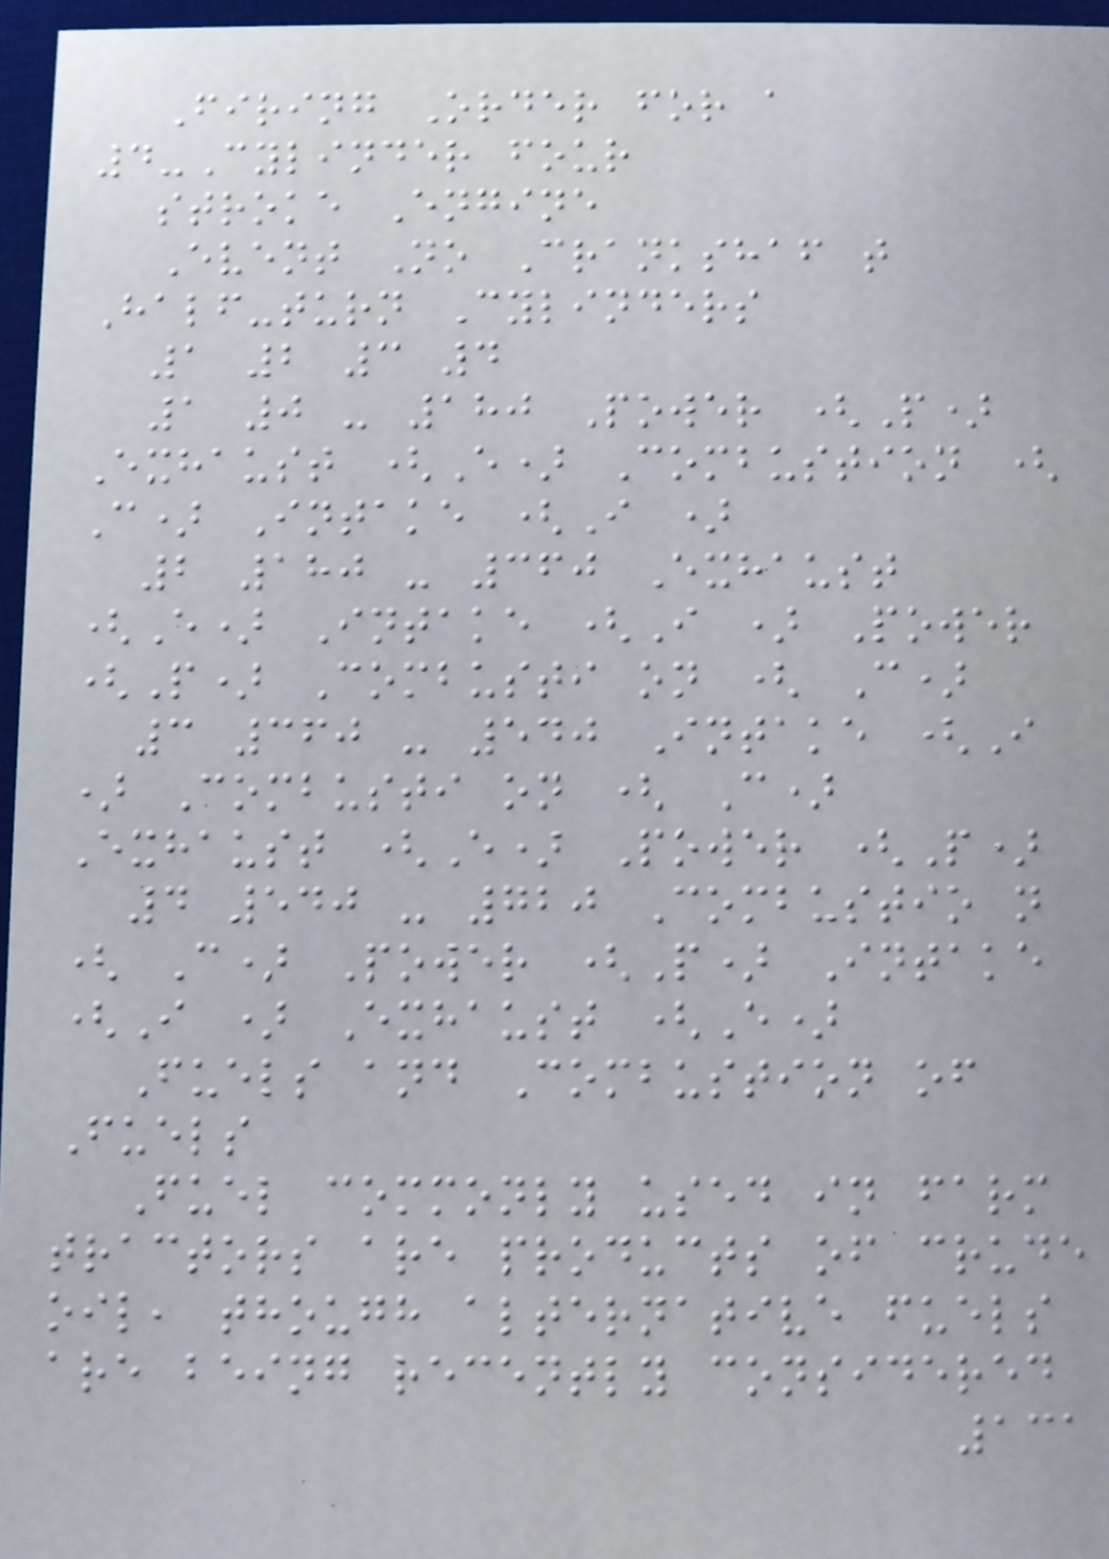Firing Order for a
4-Cylinder four
stroke Engine
Event No Crankshaf t
Half-turn Cylinders
1 2 3 4
1 0 - 180 Power (P)
Exhaust (E) Combustion (
C) Intake (I )
2 180 - 360 Exhaust
(E) Intake (I ) Power
(P) Combusti on ( C)
3 360 - 540 Intake (I
) Combusti on ( C)
Exhaust (E) Power (P)
4 540 - 720 Combustio n
( C) Power (P) Intake
(I ) Exhaust (E)
Fuels and Combustion of
Fuels
Fuel commonly used in farm
tractors are products of crude
oil, though alternative fuels
are being recently considered
131
